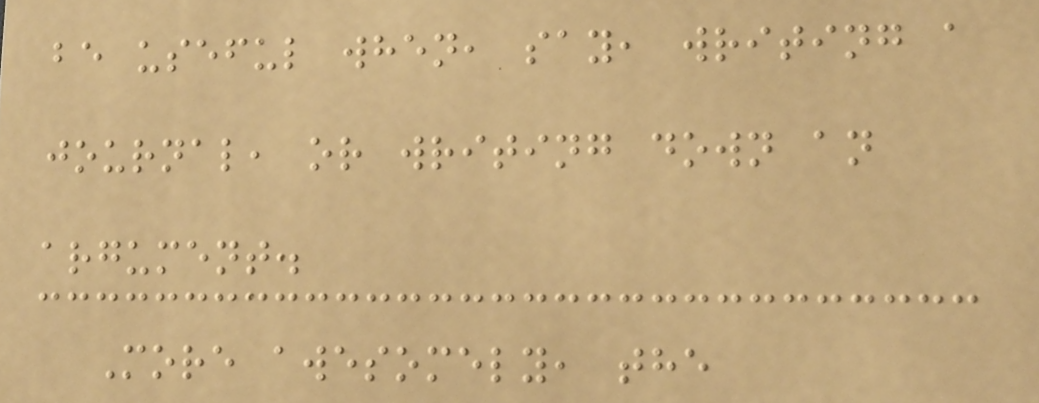be useful when, say, writing a
journal, or writing down an
argument.
More awesomely, the
